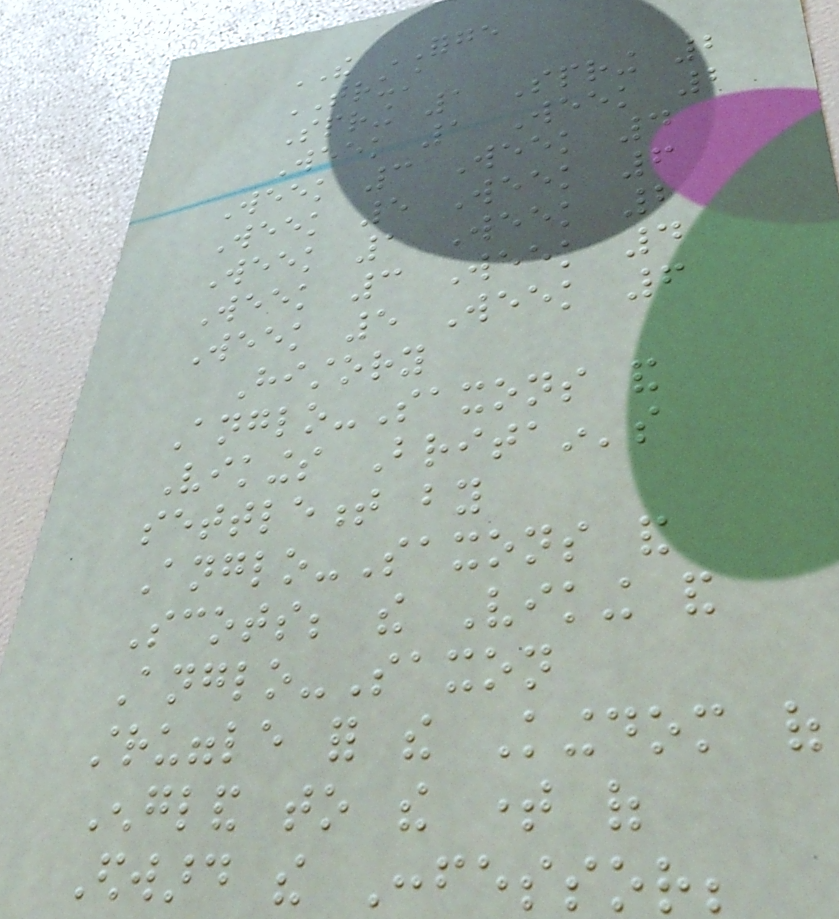THE FORGE
TRUST
Spring 1 Spring 2
Week 1 Week 2
Week 3 Week 4
Week 5 Week 6
Week 1 Week 2
Week 3 Week 4
Week 5 Week 6
History
Anglo-Saxons and
Vikings Britain's
settlement by
Anglo-Saxons and
Scots; the Viking and
Anglo-Saxon
struggle for the Kingdom of
England to the time of
Edward the Confessor;
